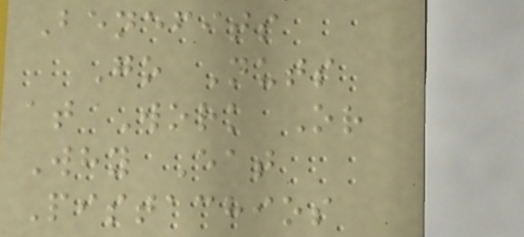Benefits
Go Nuts
at Work Or
Why Eat
Pistachios
